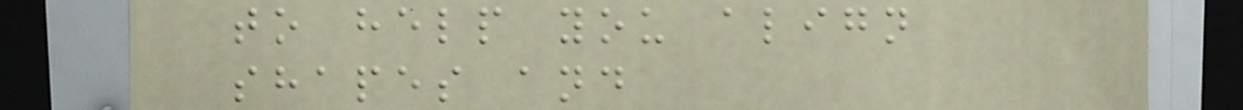to help you align
shapes and
